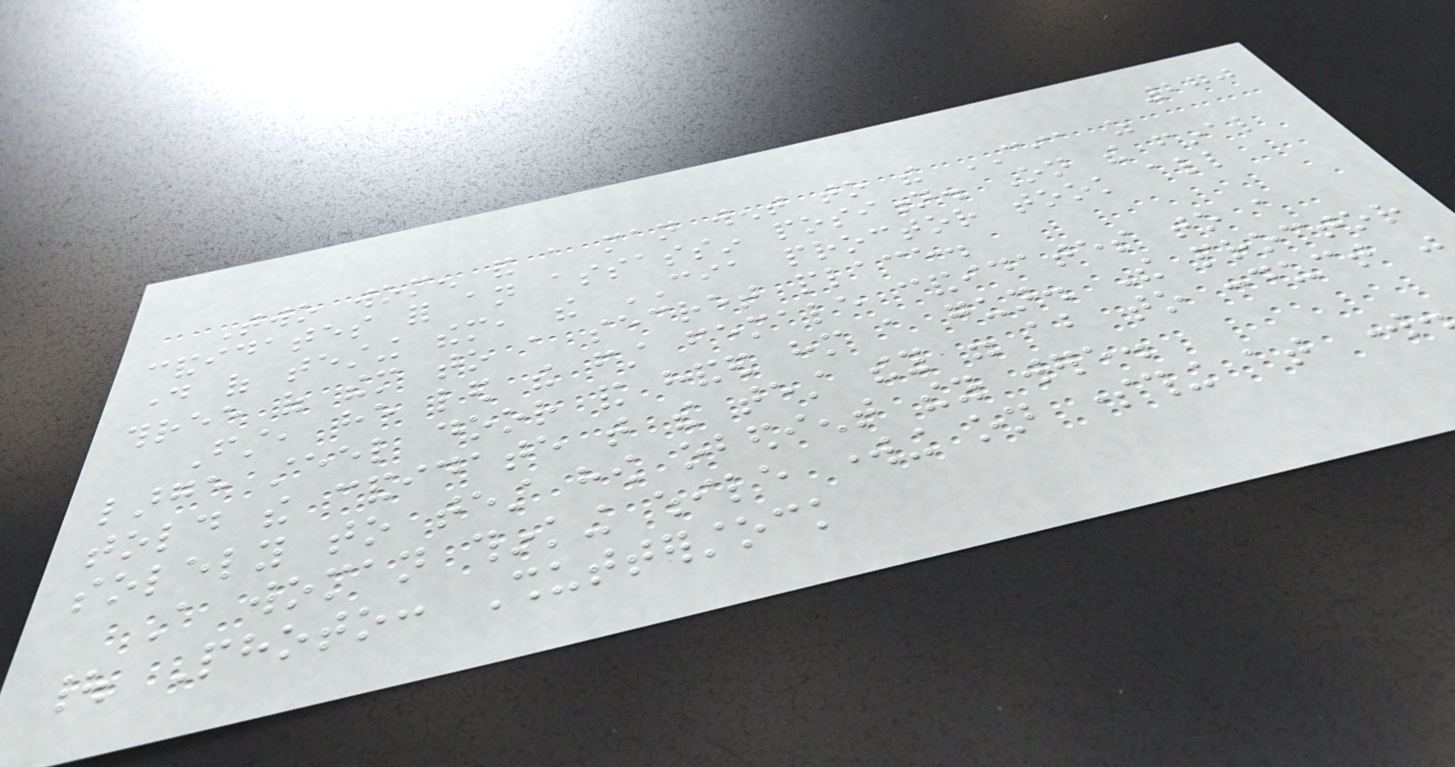270
Two women and a man went to the CIA as
candidates for an assassin position. On the final
day of testing them, the CIA proctor took all
three of them to a secret place.
First, he led the first female candidates to a
large steel door and handed him a gun. The proctor
told the candidate that the test they were about to conduct was
solely to test how obedient they were.
A woman thinking while working on something at work.
| Photo: Shutterstock
